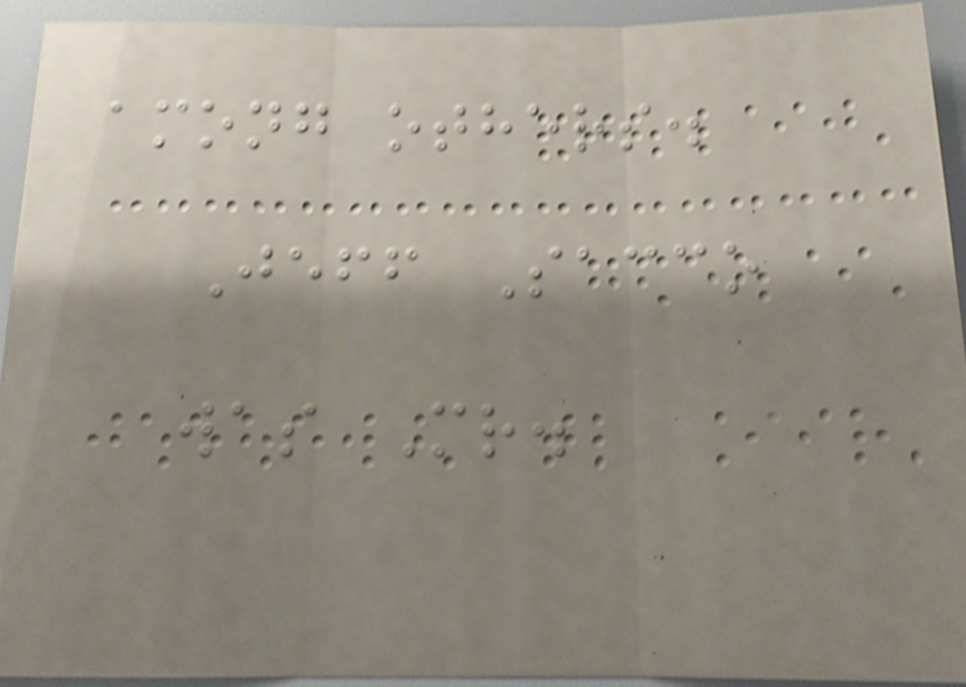among others.
Jeff Sacco
was Mr.
